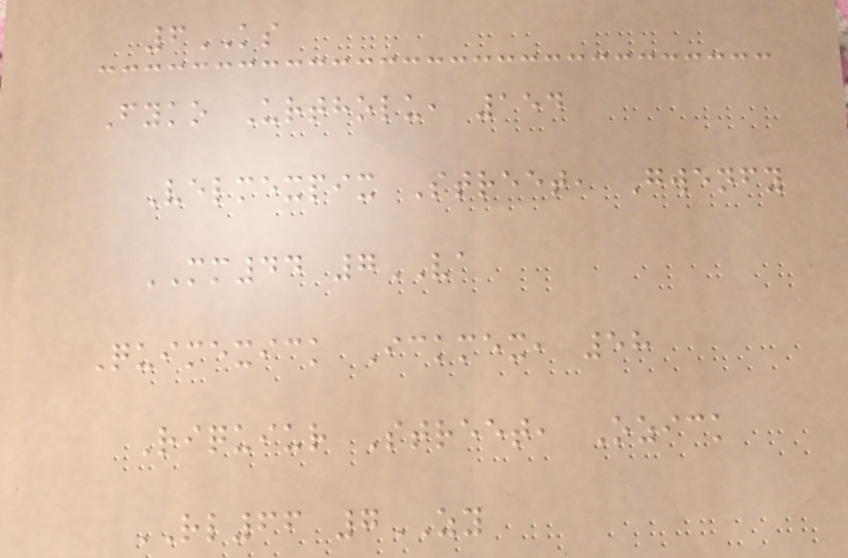6KS
Fyko Urtholu, 154
Velmexpix Street, Gwenfy
MM44 7VA
Quimexick Ickmex, 58
Riquiur Street, Ozick
RL66 7ZY
